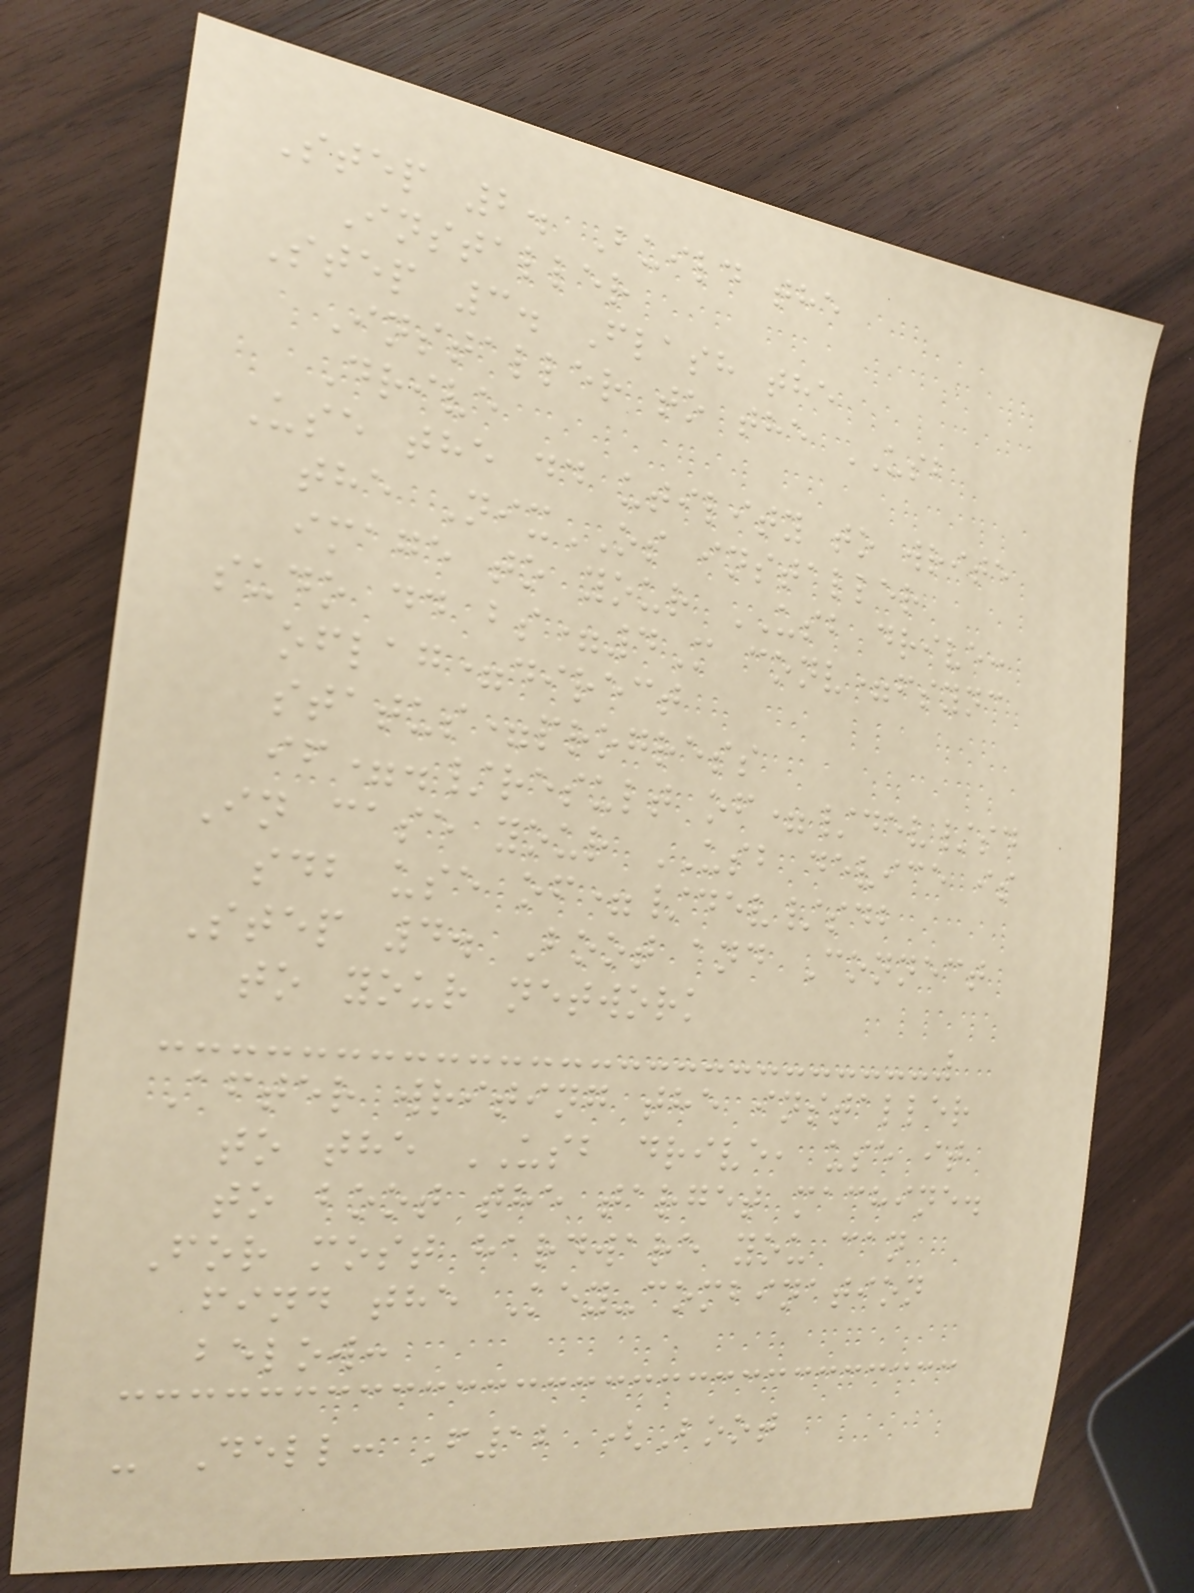Step 2. Build the
Installer
Step 3. Flash the
Installer to the USB
Drive
Use the dd utility to write
the NixOS installer
image to your USB drive:
sudo dd bs=4M conv=fsync
oflag=direct
status=progress
if=./result of=/dev/sd
In case your USB device is
sdb use of=/dev/sdb
Step 4. Boot and Connect
to your network
After writing the installer
to the USB drive, use it
to boot the target machine.
For most hardware you can
find the Key-combination
below:
- Dell: F12 (Boot
